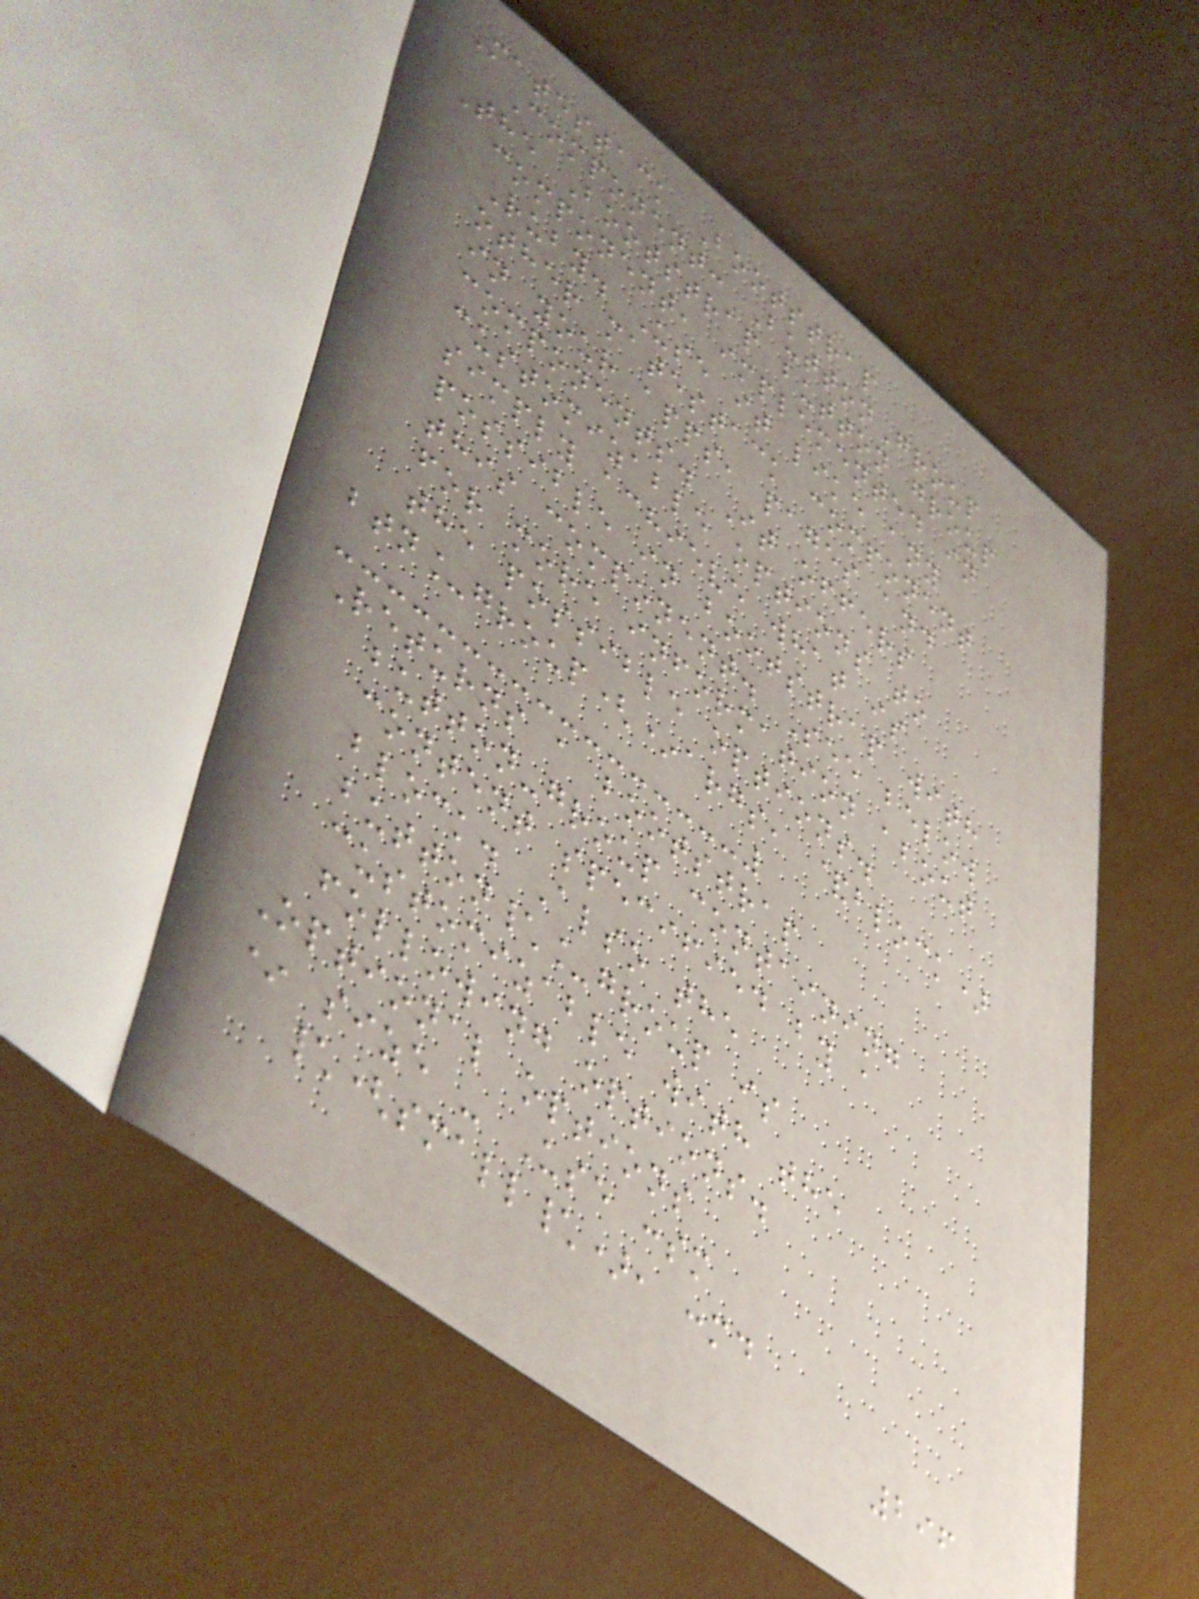Matestack Bootstrap
Component: ButtonGroup
The Bootstrap button group
component, implemented in
Ruby. Use it like any
other matestack component
in your apps, pages and
components. It offers
customizable options to
simply achieve what is
possible in bootstrap with
this component. See below
for more information about
the possible options.
btn_group(*args, &block)
Returns a bootstrap
button-group containing
content specified by a
block. Also the
button\_group is
customizable with the
following options.
Optional options
* size - Use :sm
\(small\), :md
296
